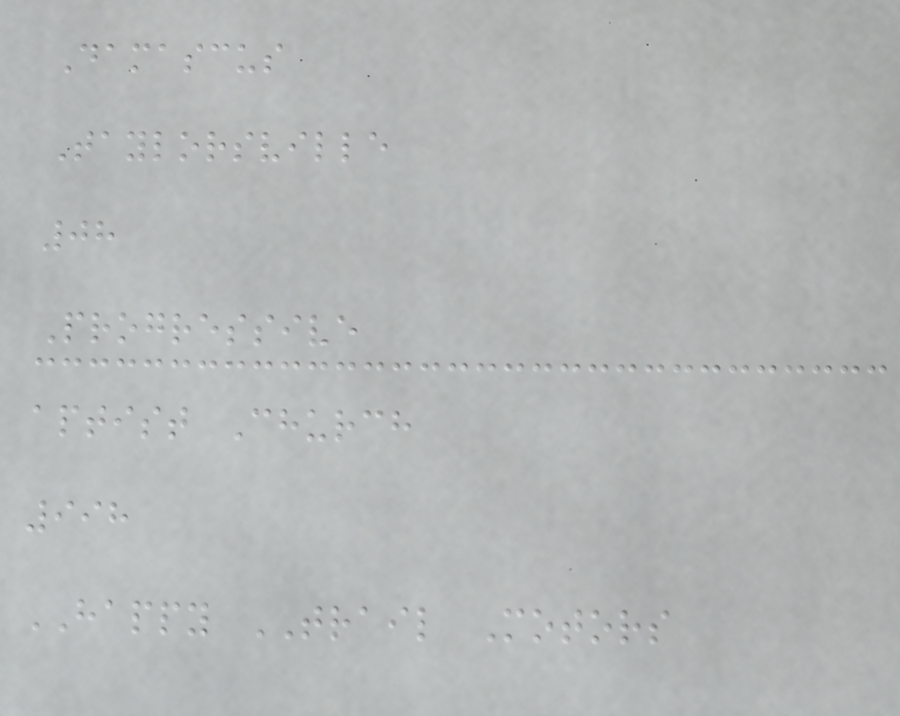Damascus
Taylorsville
08
Progressive
aptist Church
998
HAPPY TRAIL Motors
